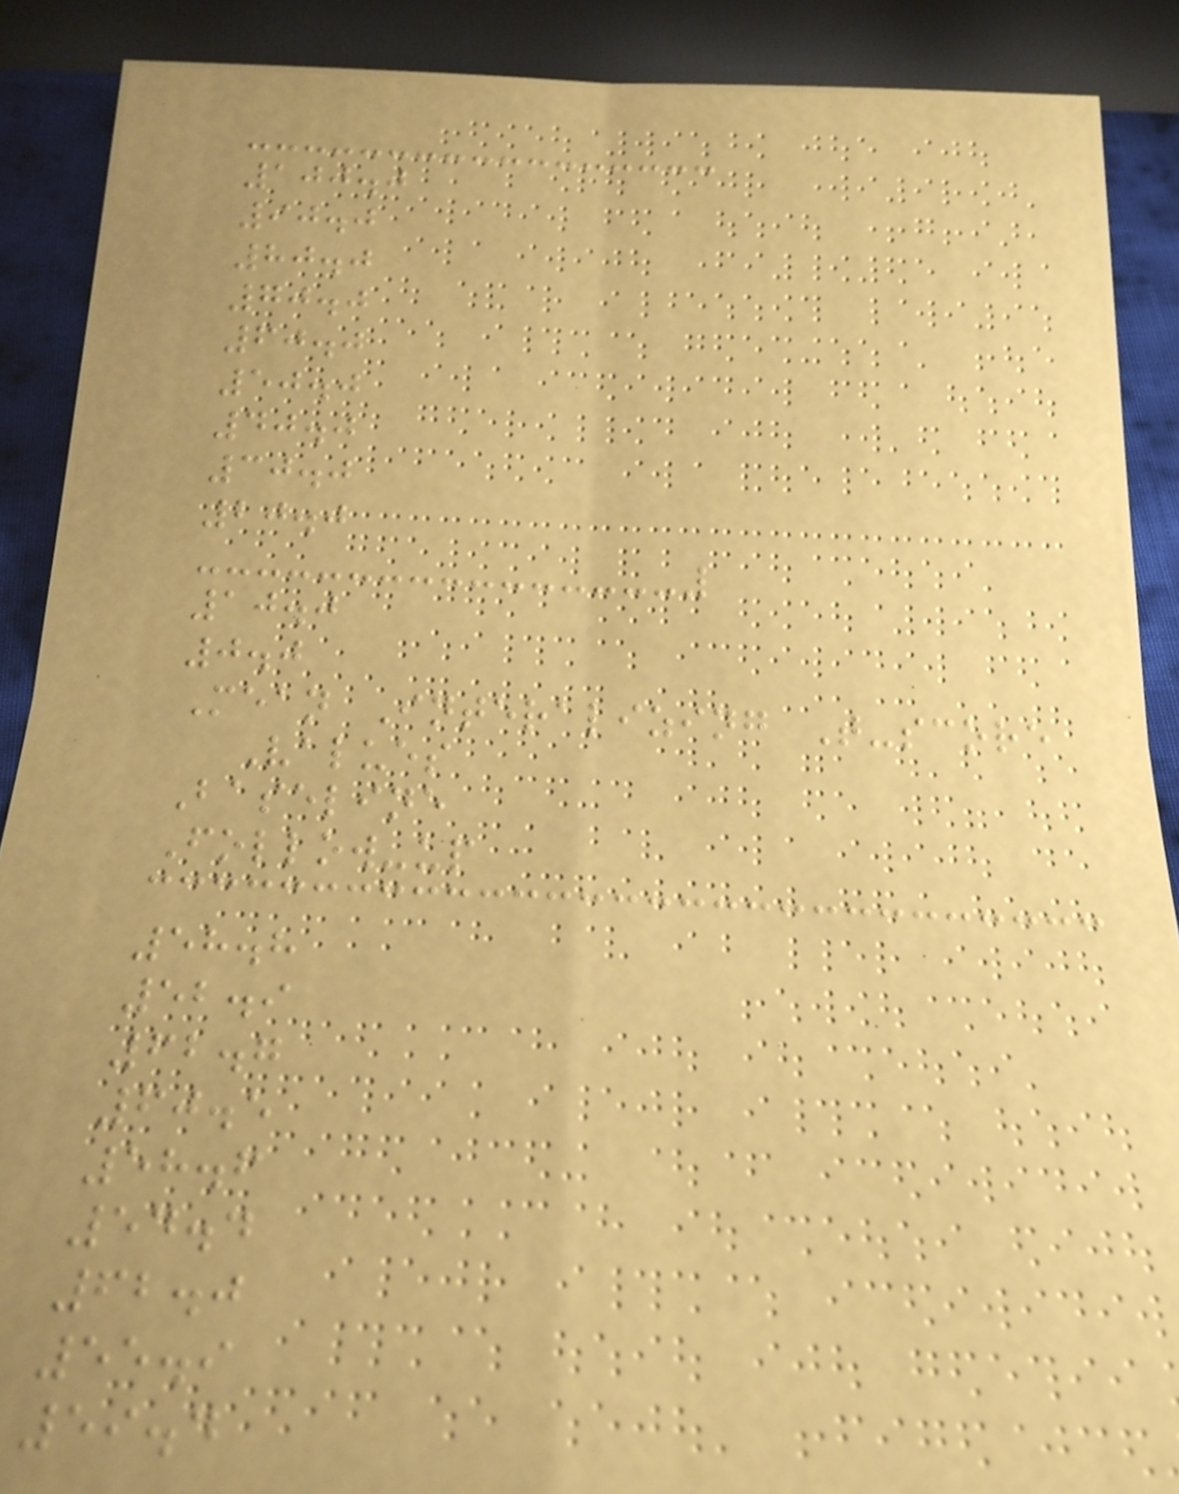100.0
90.0
80.0
70.0
60.0
50.0
40.0
30.0
20.0
10.0
0.0
Mean Interalizing T-score
Values
Baseline
Follow-up
58.8
52.9
62.7
60.5
58.6
54.4
62.0
55.9
59.4
